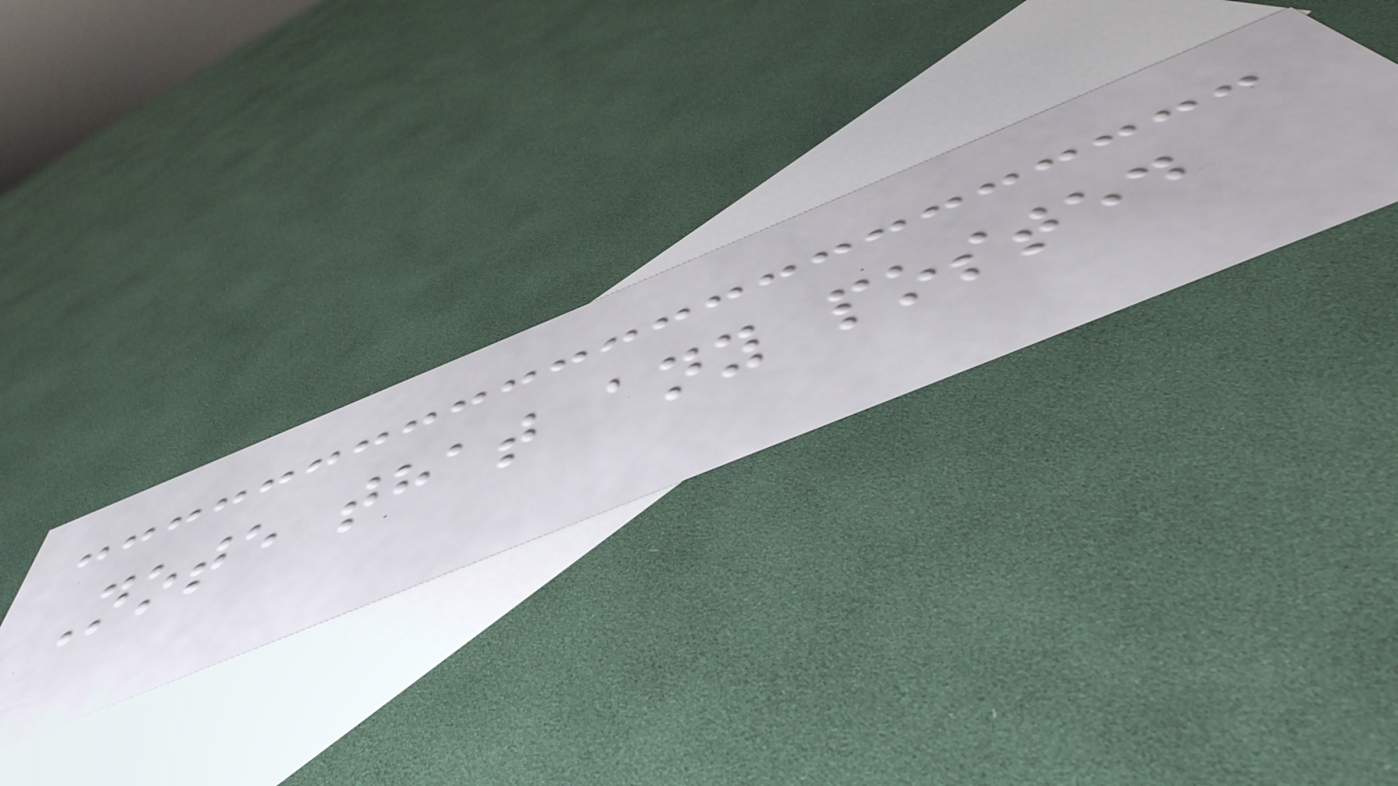Note that any posted
